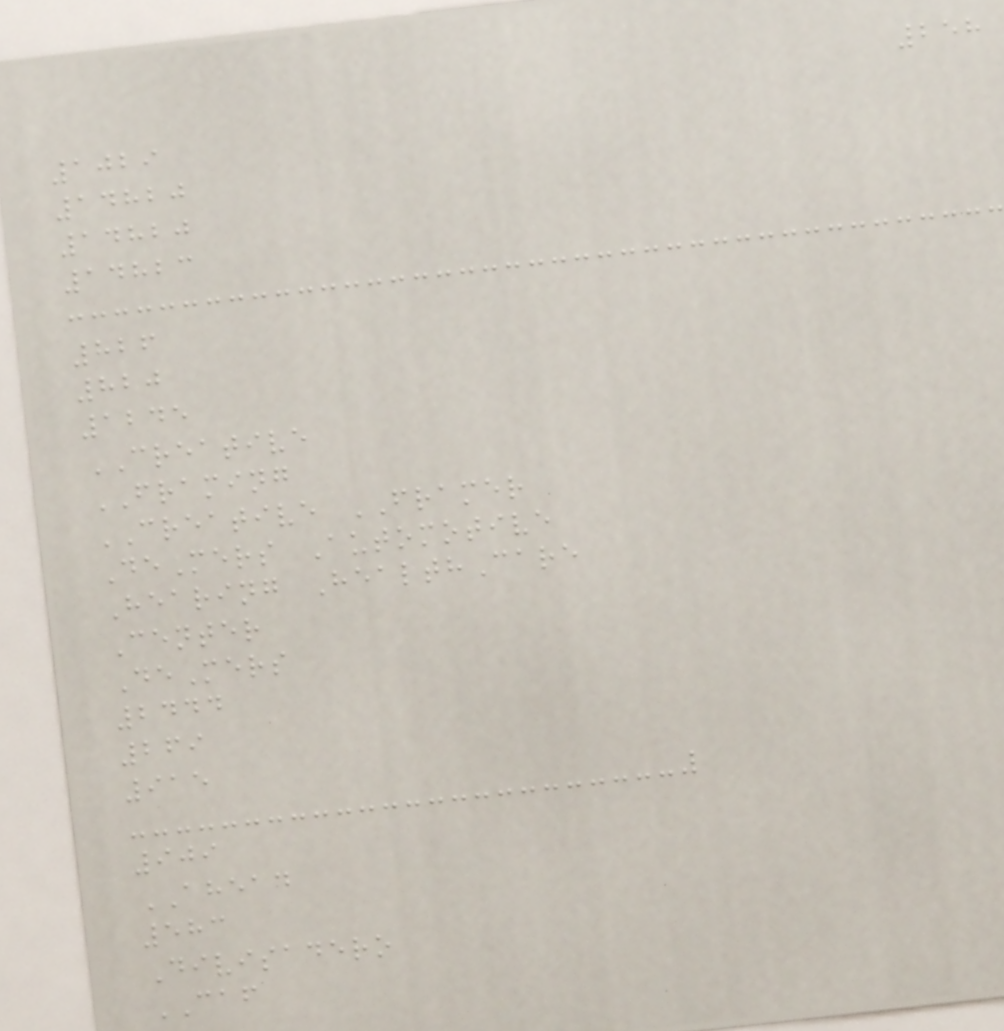258
1029
14820
14820
14823
826
820
1245
CREATIVE
FRAMING
CREATIVE FRAMER
DeMers Automotive
Hearing HealthCare
Center
DeMers
2444
269
915
909
AHEAD
583
Divisadero
CAF
